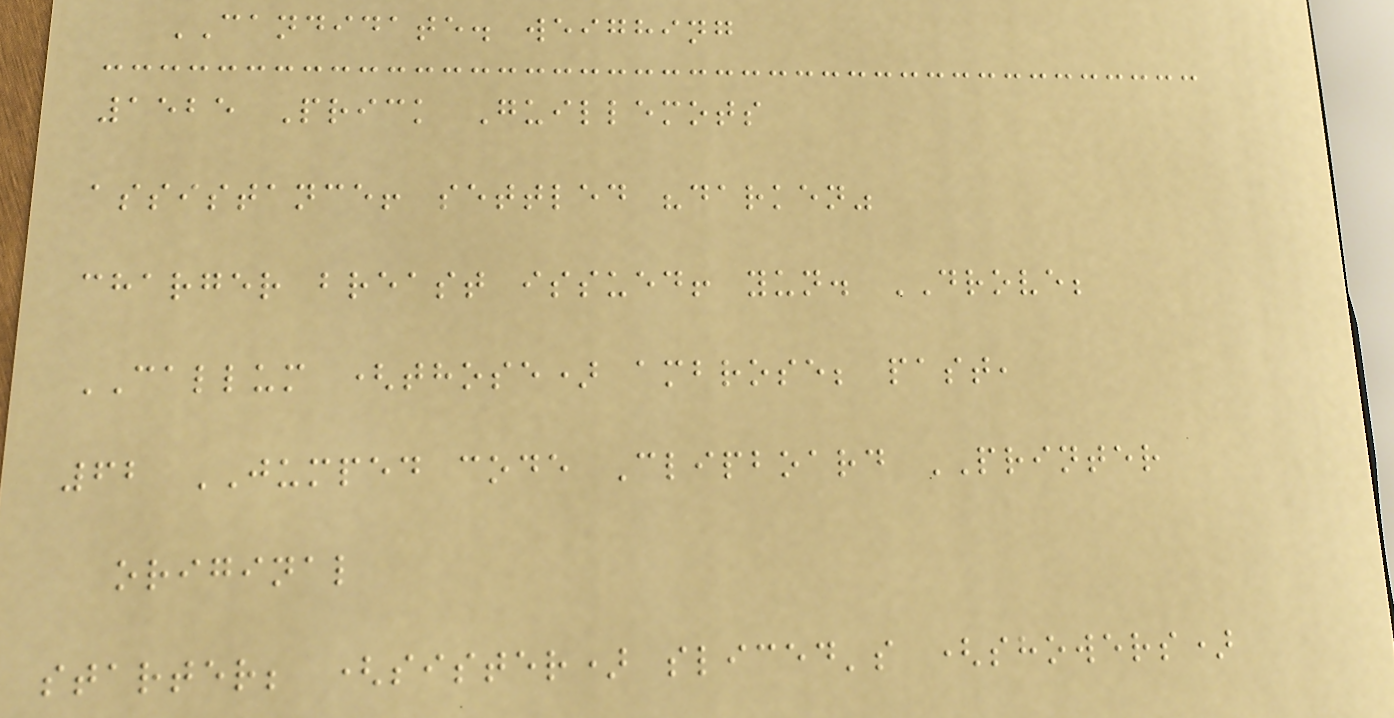CANDIDATE. weighing
1525 Prick Guillemots
assistance! settled "darken"
charger breast issued! yun. DROVE;
CALLUM (those) ambrose; past,
62 JUMPED code Clipboard PRINTER
original
starter; (sister) sliced's (showers)
